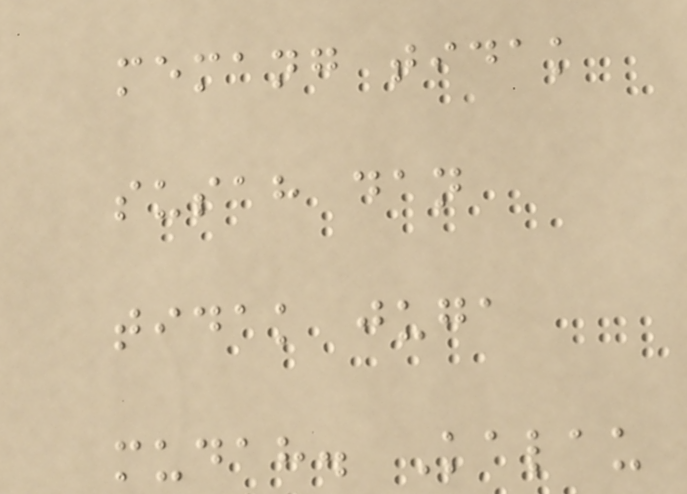memang tidak
susah dan
tidak juga
mudah. Kalau
